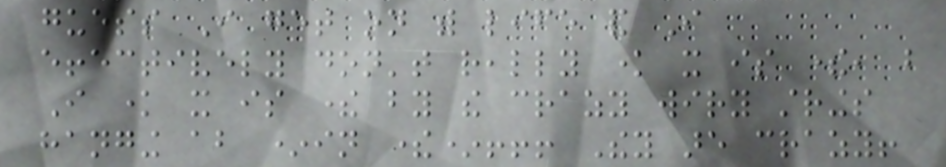guess I get on with life and I
effectively don't really know it is there, but
I know it is there by the crazy wiry strings
hanging about *in there*!!! They are crazy!
